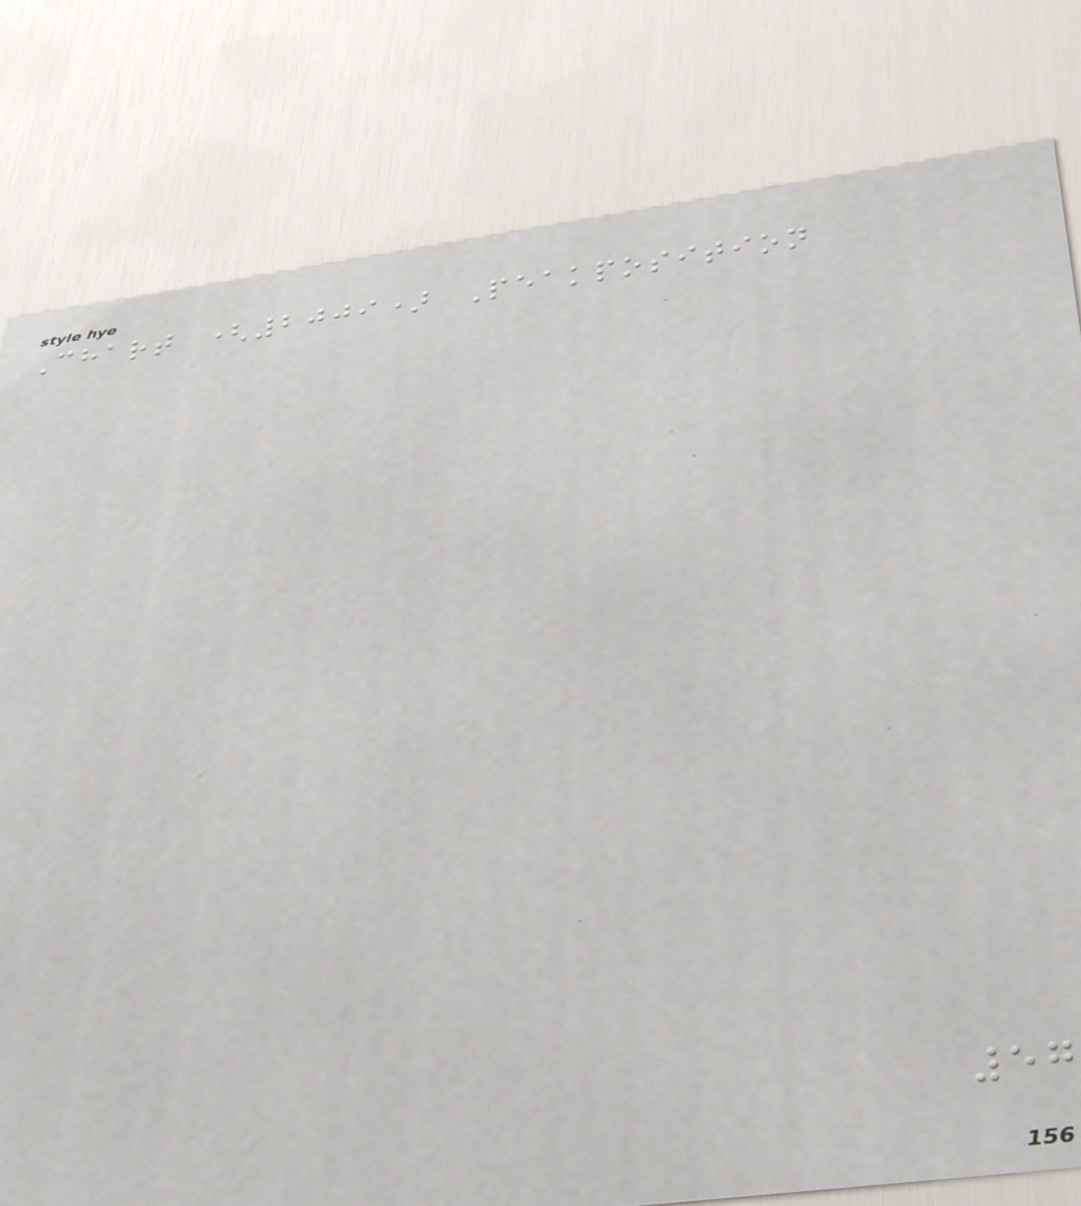Chart (2009) Peakposition
57
